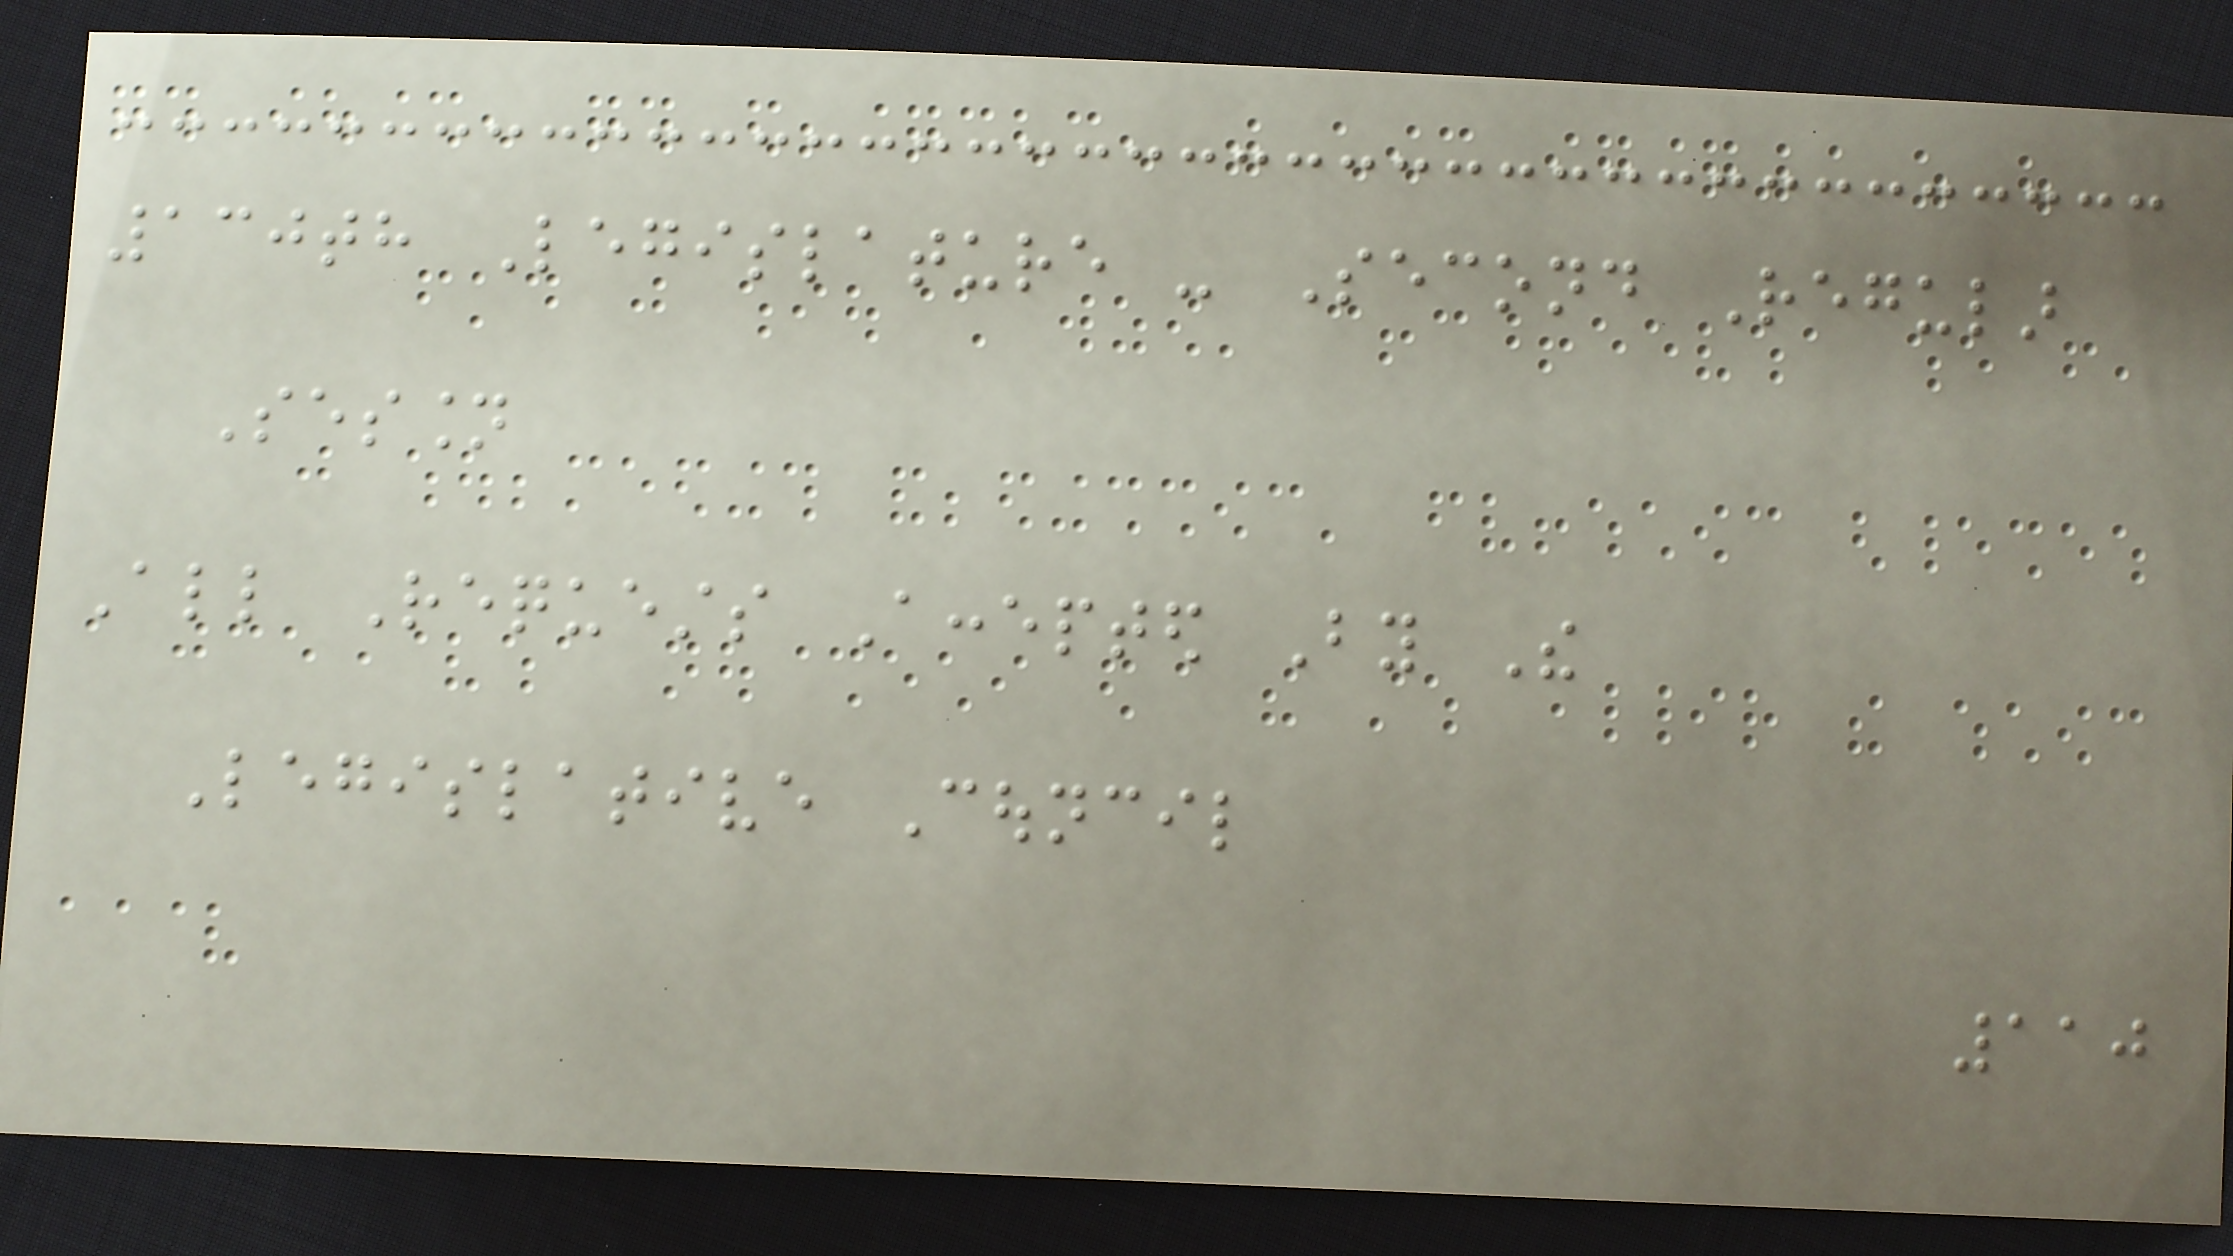130th Legislature - Second Regular
Session
All Requests Accepted By The
Legislative Council
110
